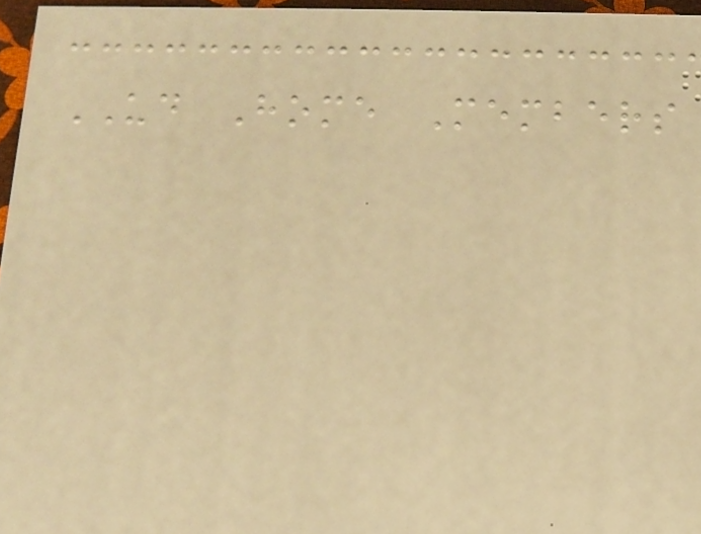UD Home Members
